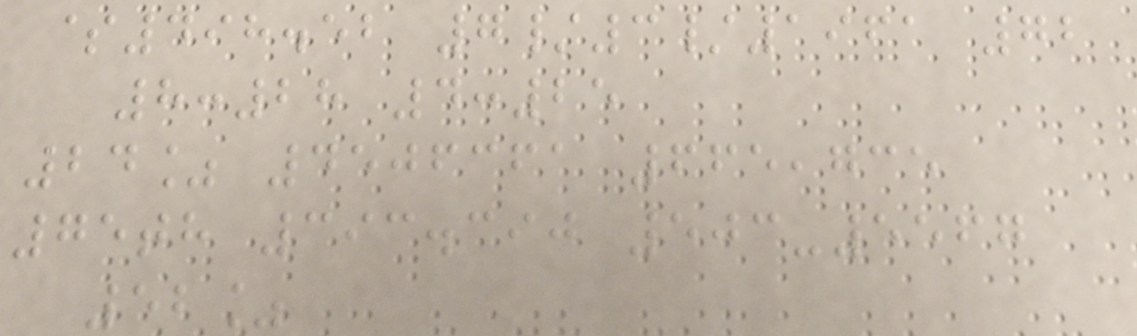$498.52 7/3/1961 72
8:28 4:25
24% 4506361 665,735
75th 393.390 503-5567
52%
